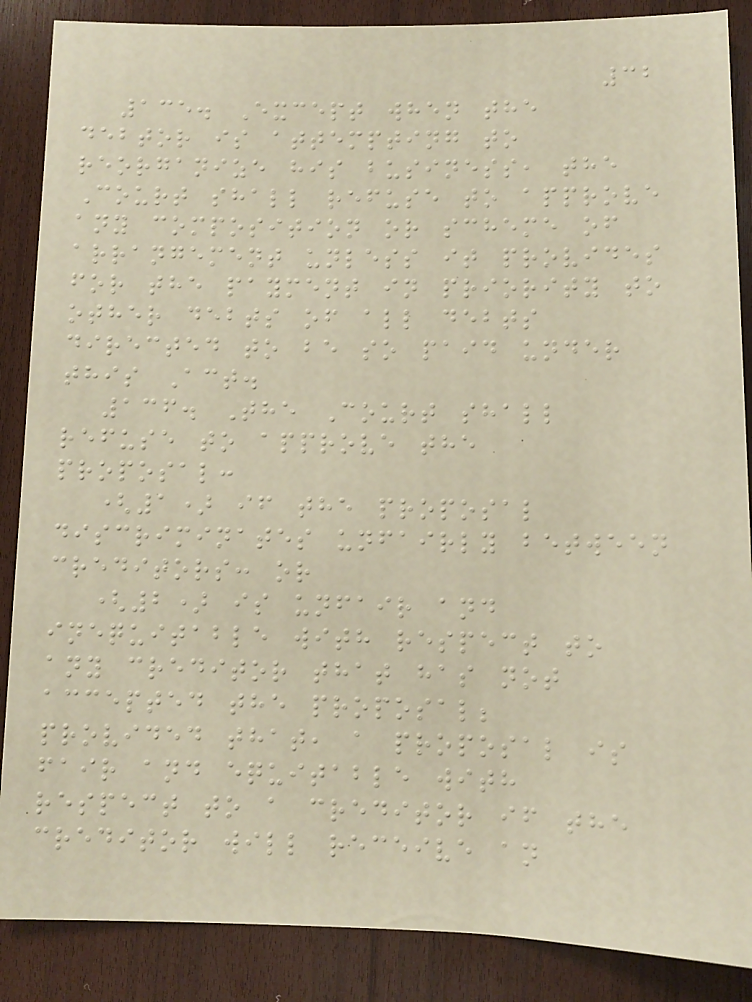32
135. Except when the
debtor is attempting to
reorganize his business, the
Court shall refuse to approve
any composition or scheme of
arrangement unless it provides
for the payment in priority to
other debts of all debts
directed to be so paid under
this Act.
136. The Court shall
refuse to approve the
proposal:
(1) if the proposal
discriminates unfairly between
creditors: or
(2) is unfair and
inequitable with respect to
any creditor that has not
accepted the proposal;
provided that, a proposal is
fair and equitable with
respect to a creditor if the
creditor will receive an
